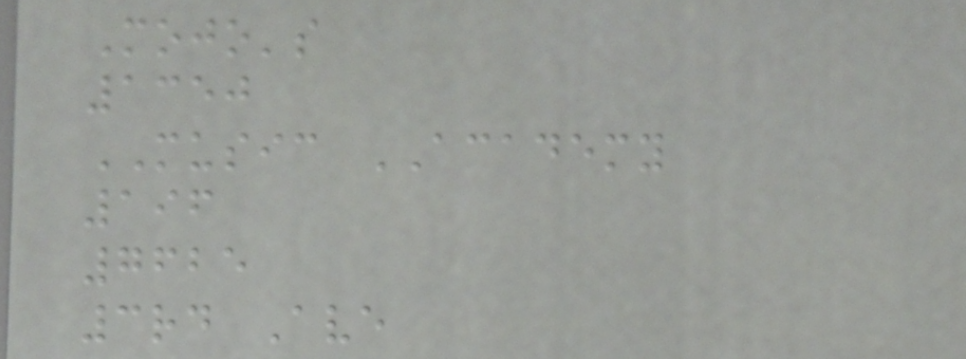Mojo's
1350
MUSIC ACADEMY
196
7625
3rd Ave
